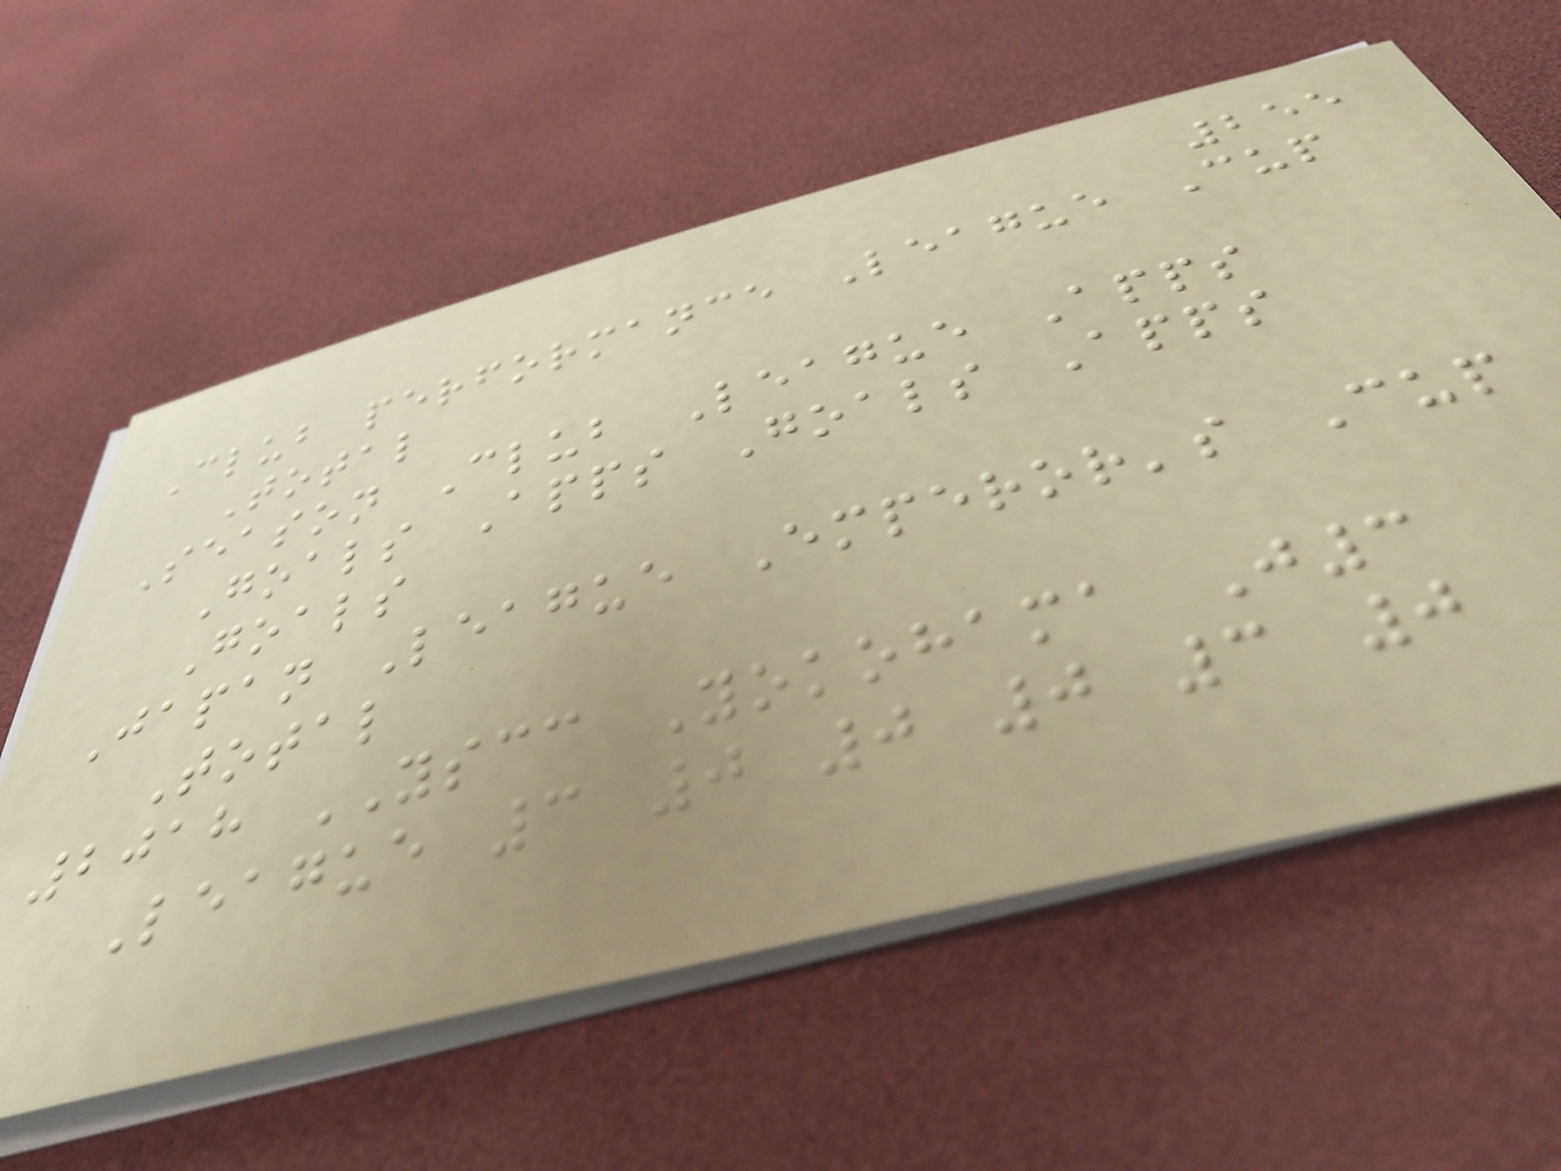255
Club performance League Cup
Total
Season Club League Apps
Goals Apps Goals Apps
Goals
Japan League Emperor's Cup
Total
2018 YSCC Yokohama J3
League 3 0 0 0 3 0
